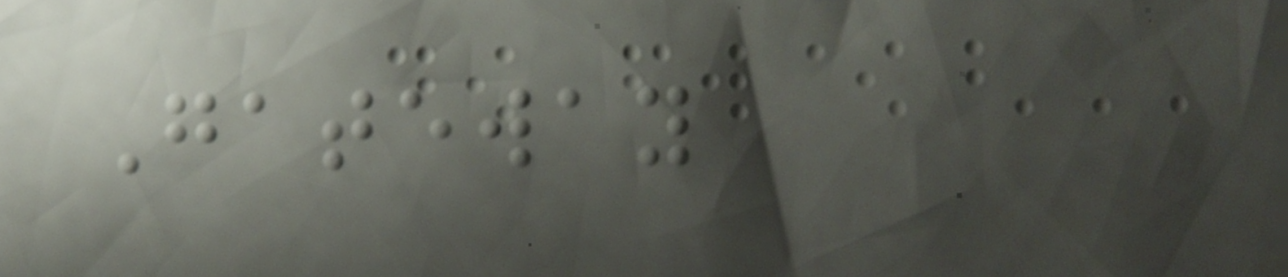Gateway
